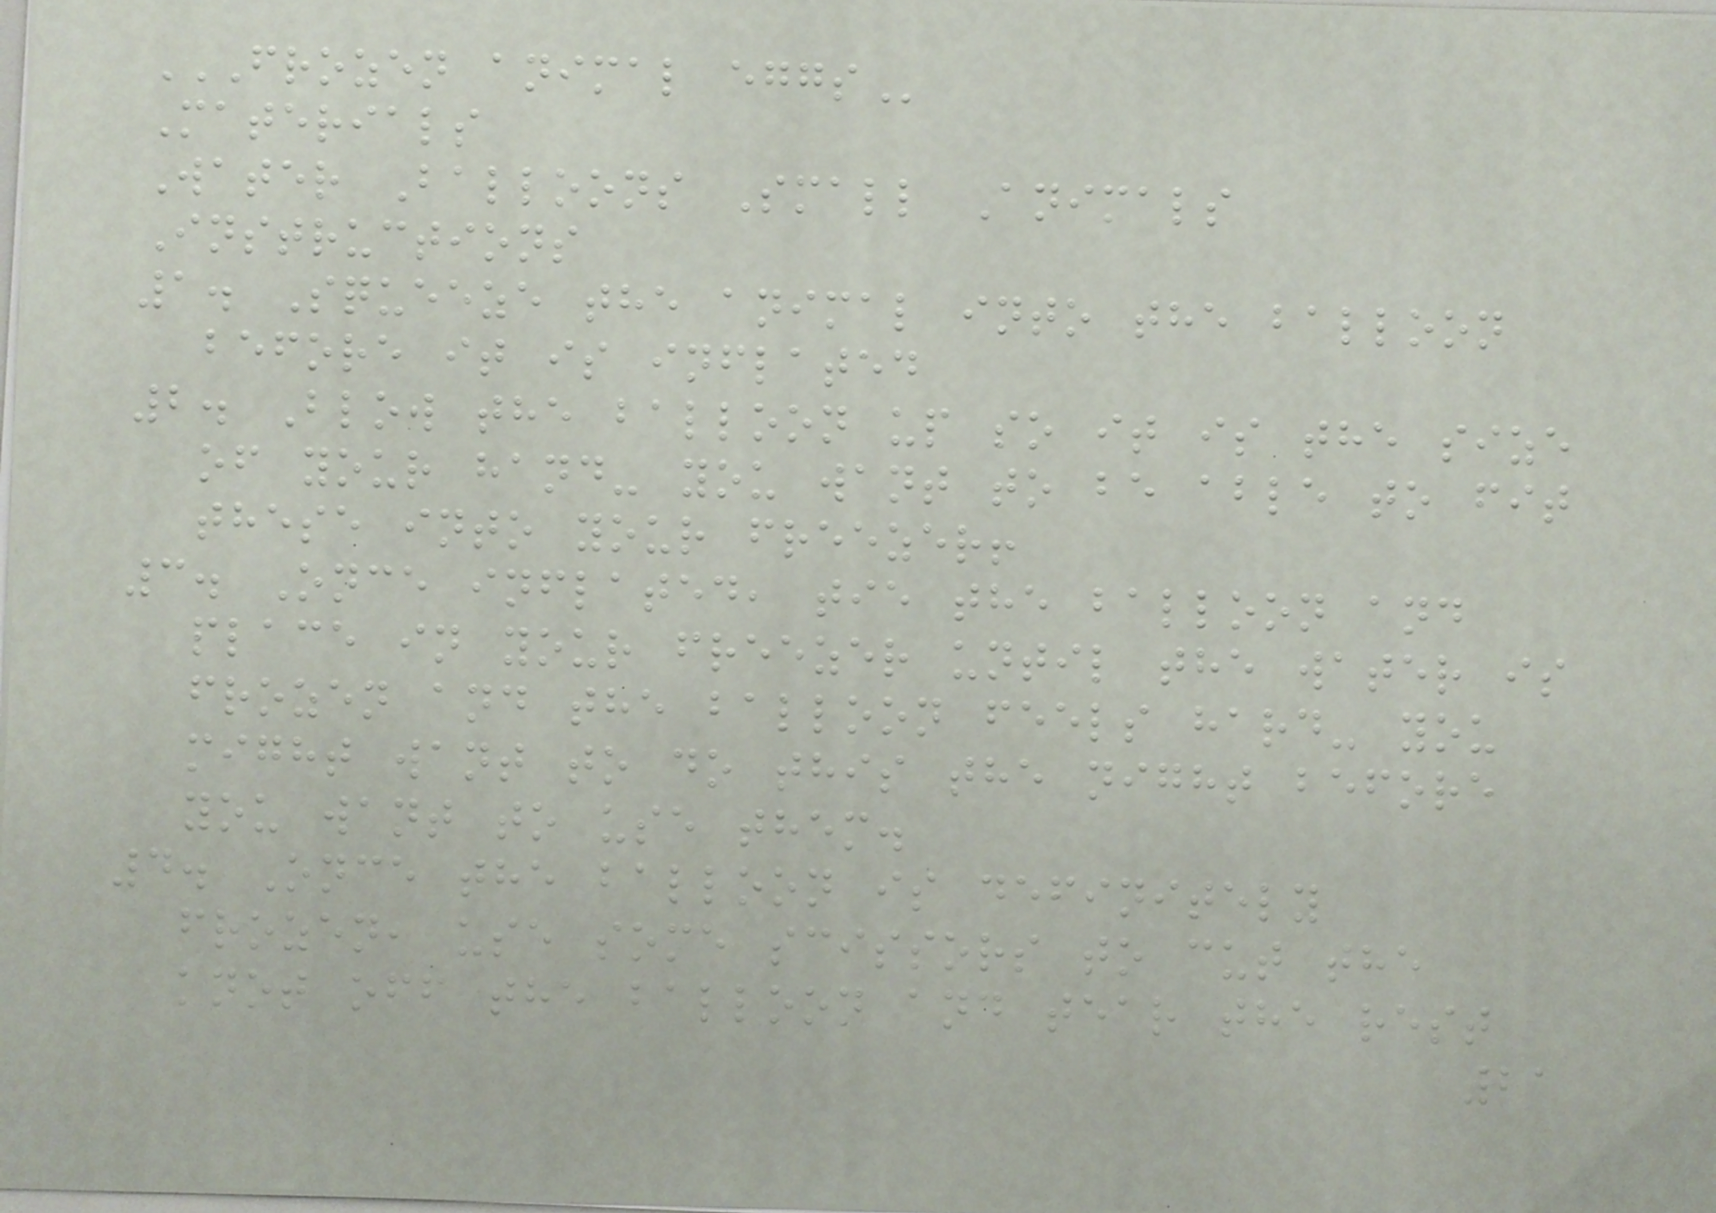FROZEN ANIMAL EGGS
Materials
Water Balloons Small Animals
Instructions
1. Squeeze the animal into the balloon
before it is inflated
2. Blow the balloon up so it is the size
of your hand- you want to be able to fit
these into your freezer!
3. Once inflated, tie the balloon and
place in your freezer until the water is
frozen and the balloon feels hard- you
might want to do this the night before
you want to use them.
4. Once the balloon is definitely
frozen, use some scissors to cut the
knot off the balloon and tear the rest
21
